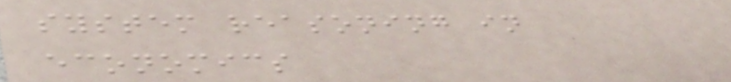system reasoning in
economics
